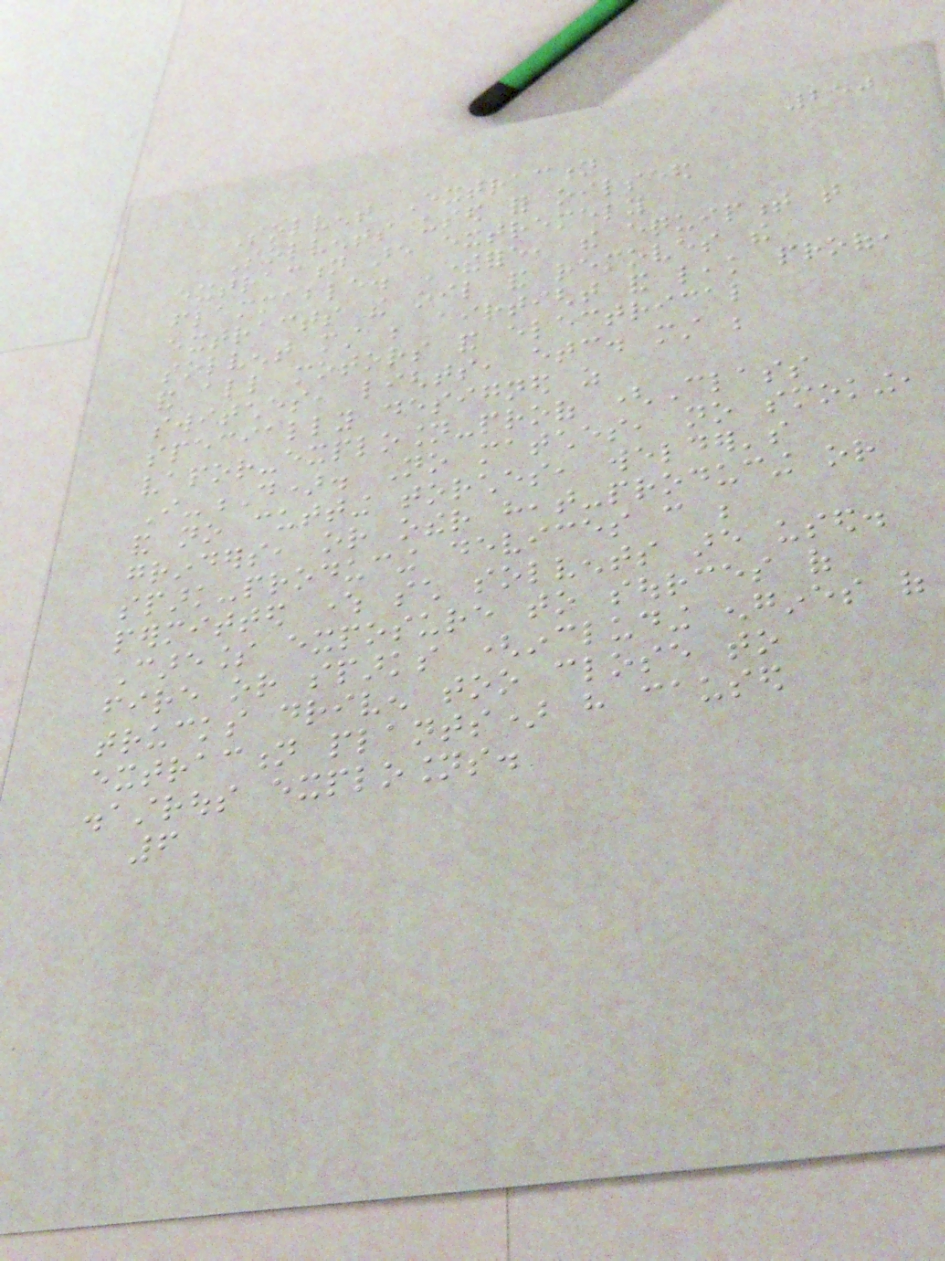250
Solvent Extraction
Solvents used for oilseed
extraction are extremely
flammable. Therefore, the equipment that
extracts the oil and removes the
solvent must be airtight and leak proof,
and all motors and electrical
switches, lights, etc. must be
specially designed as
vapor-explosion-proof (Class
I-D). No matches, no smoking,
and no cutting torches, welder's
grinders, or other heat-producing or
spark-producing devices can be
permitted where such solvents are used.
Careless exposure to sources of
fire or sparks (including engines of
trucks driven too close to
extraction plants) have caused
disastrous explosions.
6
